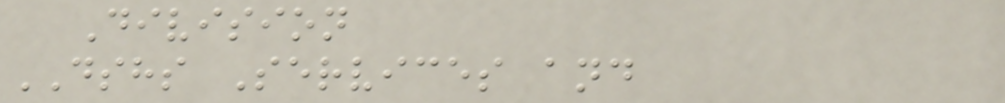Division
DSHS Services and
